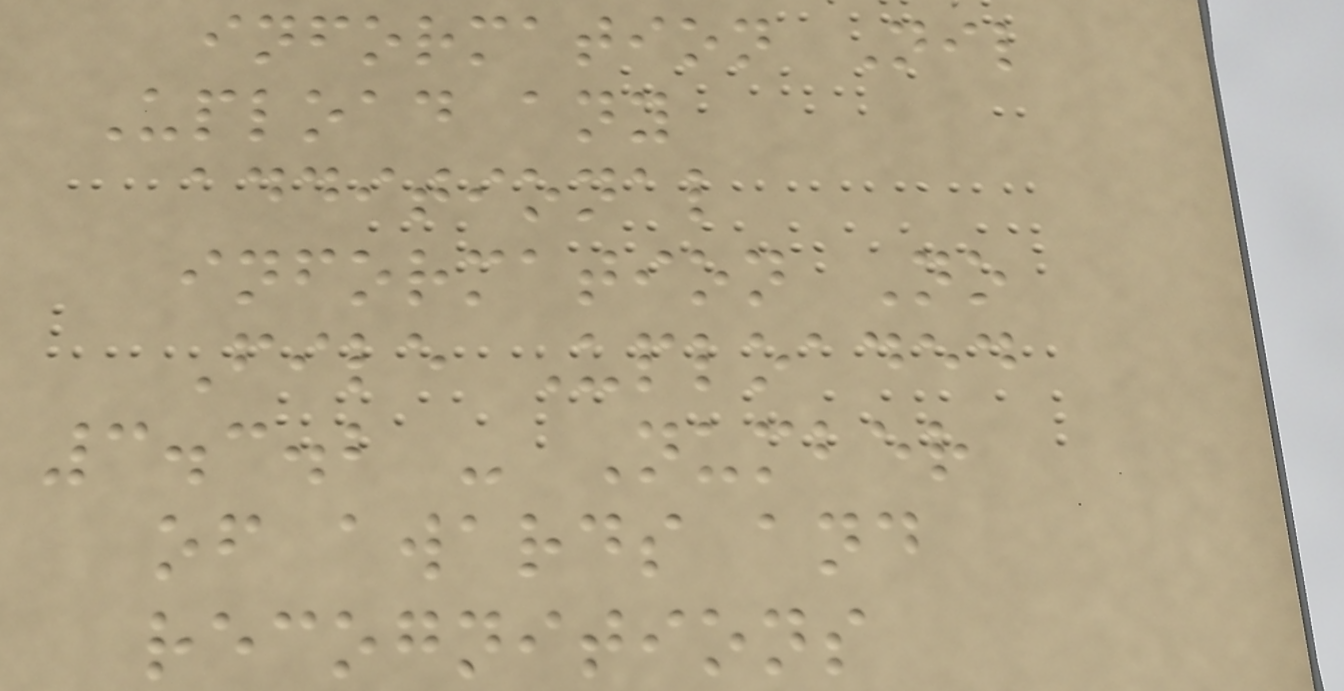information Nil
Upload any
additional
information No
File Uploaded
3.3.2 - Number
of awards and
recognitions
